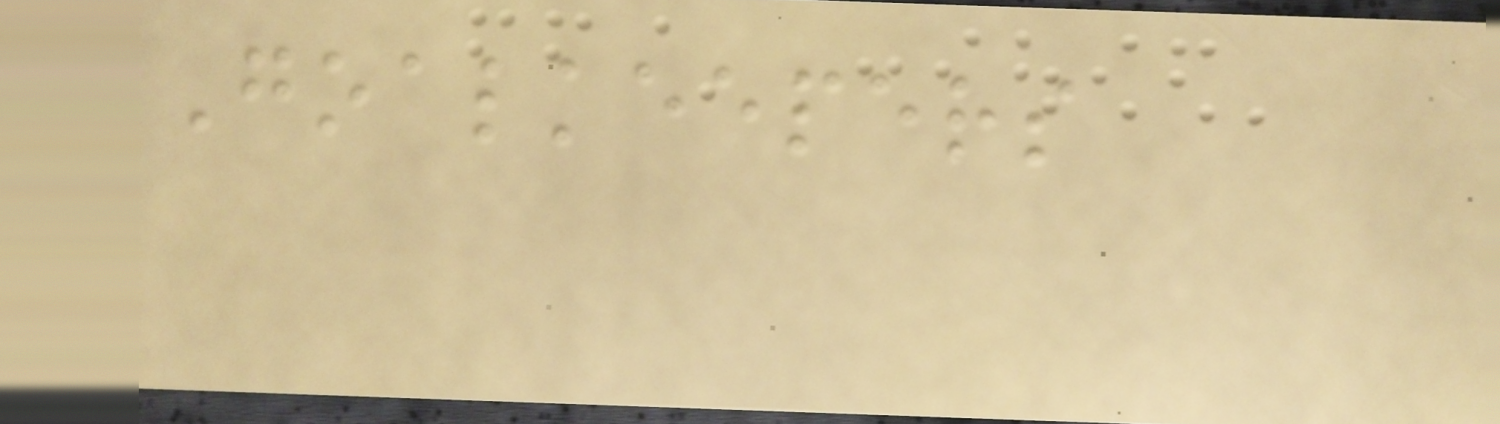Goalkeepers
